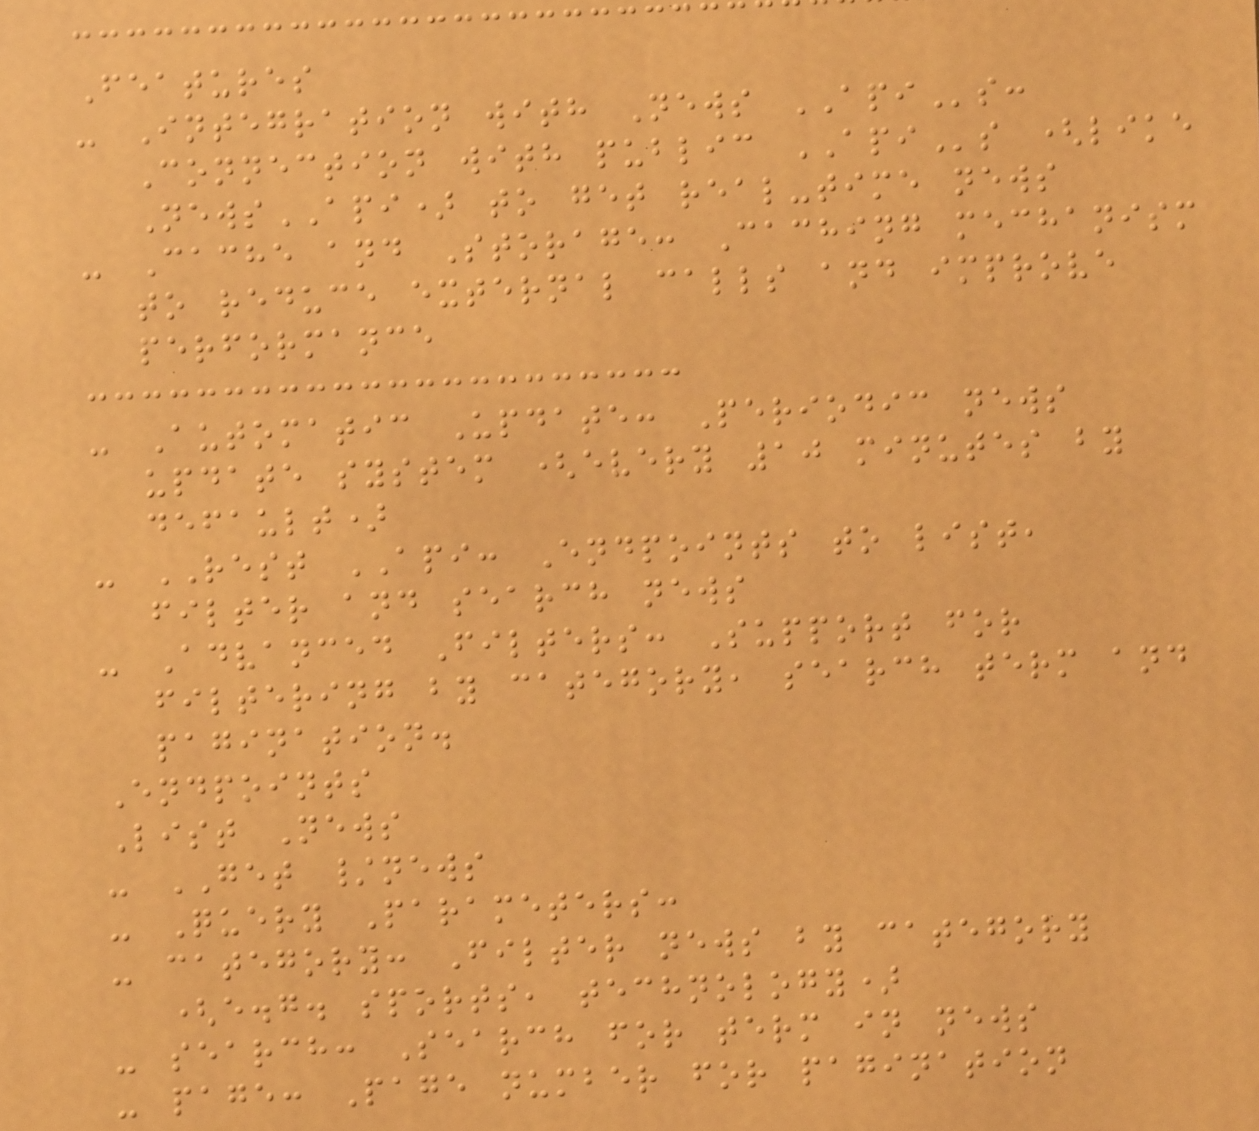Features
- Integration with News APIs:
Connection with public APIs (like
NewsAPI) to get real-time news
- Cache and Storage: Caching mechanism
to reduce external calls and improve
performance
- Automatic Update: Periodic news
update system (every 10 minutes by
default)
- REST API: Endpoints to list,
filter and search news
- Advanced Filters: Support for
filtering by category, search term and
pagination.
Endpoints
List News
- GET /news
- Query Parameters:
- category: Filter news by category
(e.g. sports, technology)
- search: Search for term in news
- page: Page number for pagination
